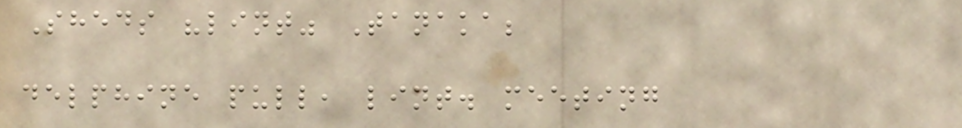Sheds "lint" Tanaka;
delphine pull, lint. meeting
